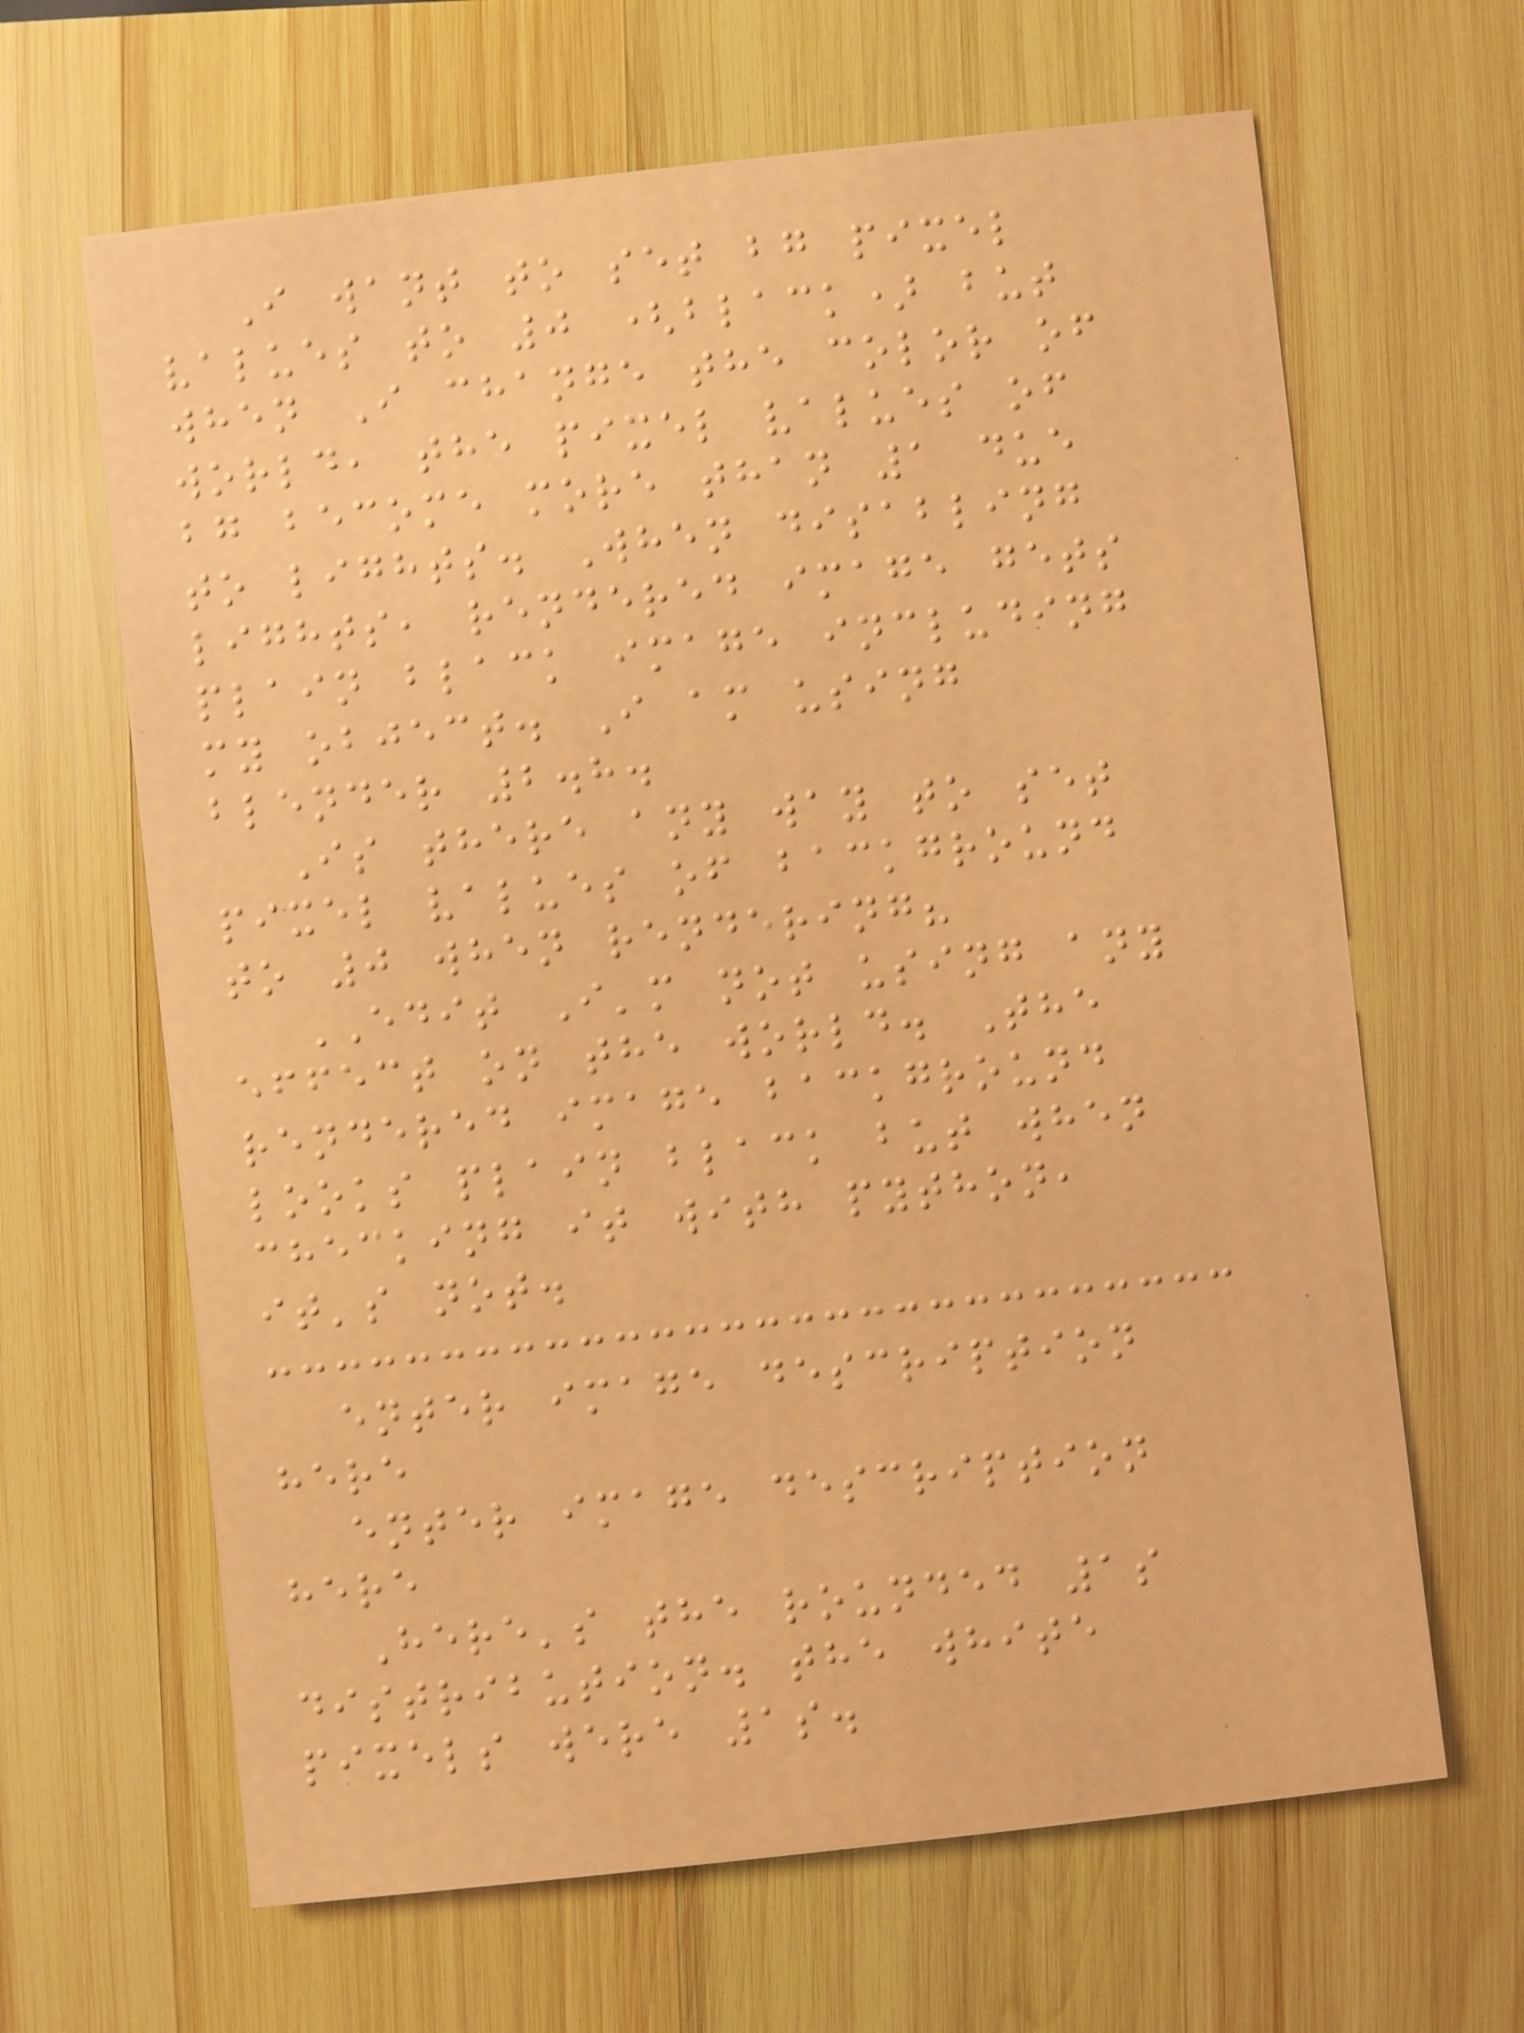I want to set bg pixel
values to 0 (black) but
when I change the color of
world, the pixel values of
bg become more than 1 due
to lights. When disabling
lights, rendered image gets
plain black image including
my object. I am using
blender 2.8.
Is there any way to set
pixel values of background
to 0 when rendering?
EDIT I'm not using any
effect on the world. The
rendered image background
looks plain black but when
checking it with python,
it's not.
enter image description
here
enter image description
here
Here's the rounded 1s
distribution. the white
pixels were 1s.
